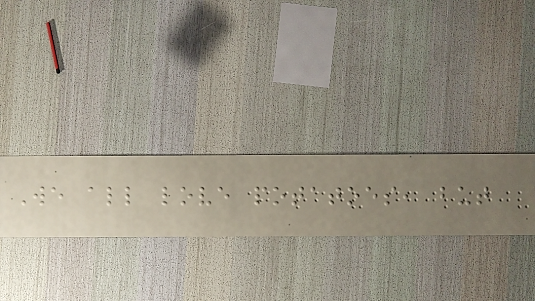We all love potatoes, but
